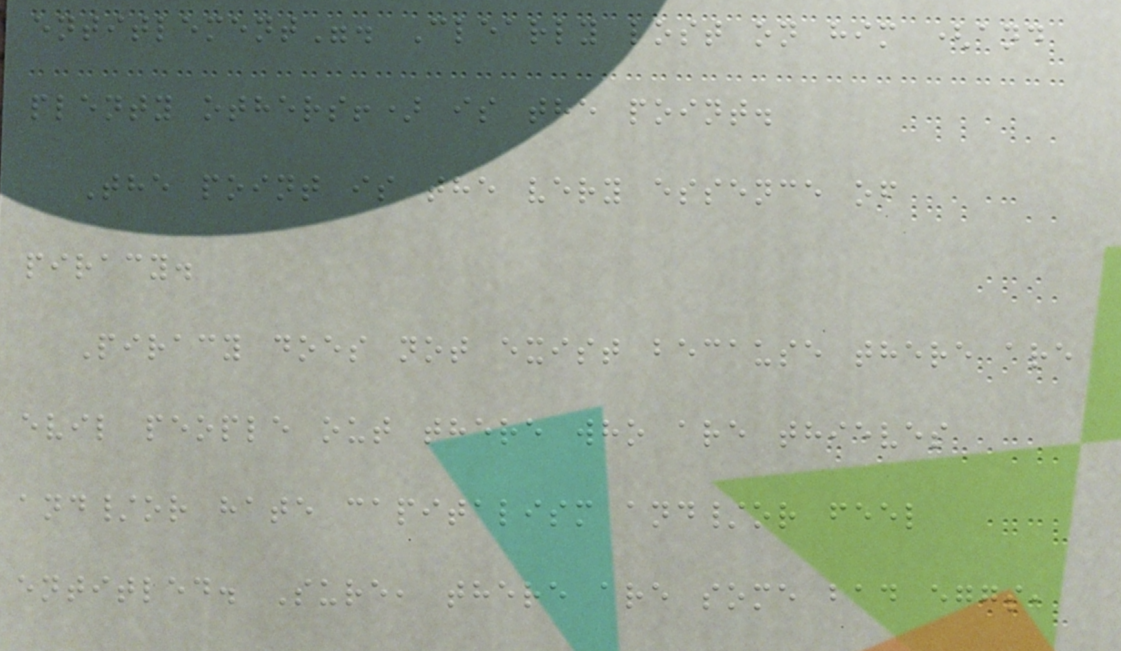entitlement". Clearly lost on him (and
plenty others!) is the point.
The point is the very essence of
piracy.
Piracy does not exist because there are
evil people out there who are thieves
and/or hate capitalism and/or feel
entitled. Sure, there are some bad eggs,
